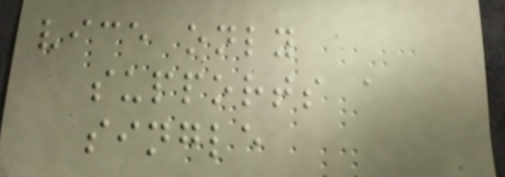vice only
supports a
single
